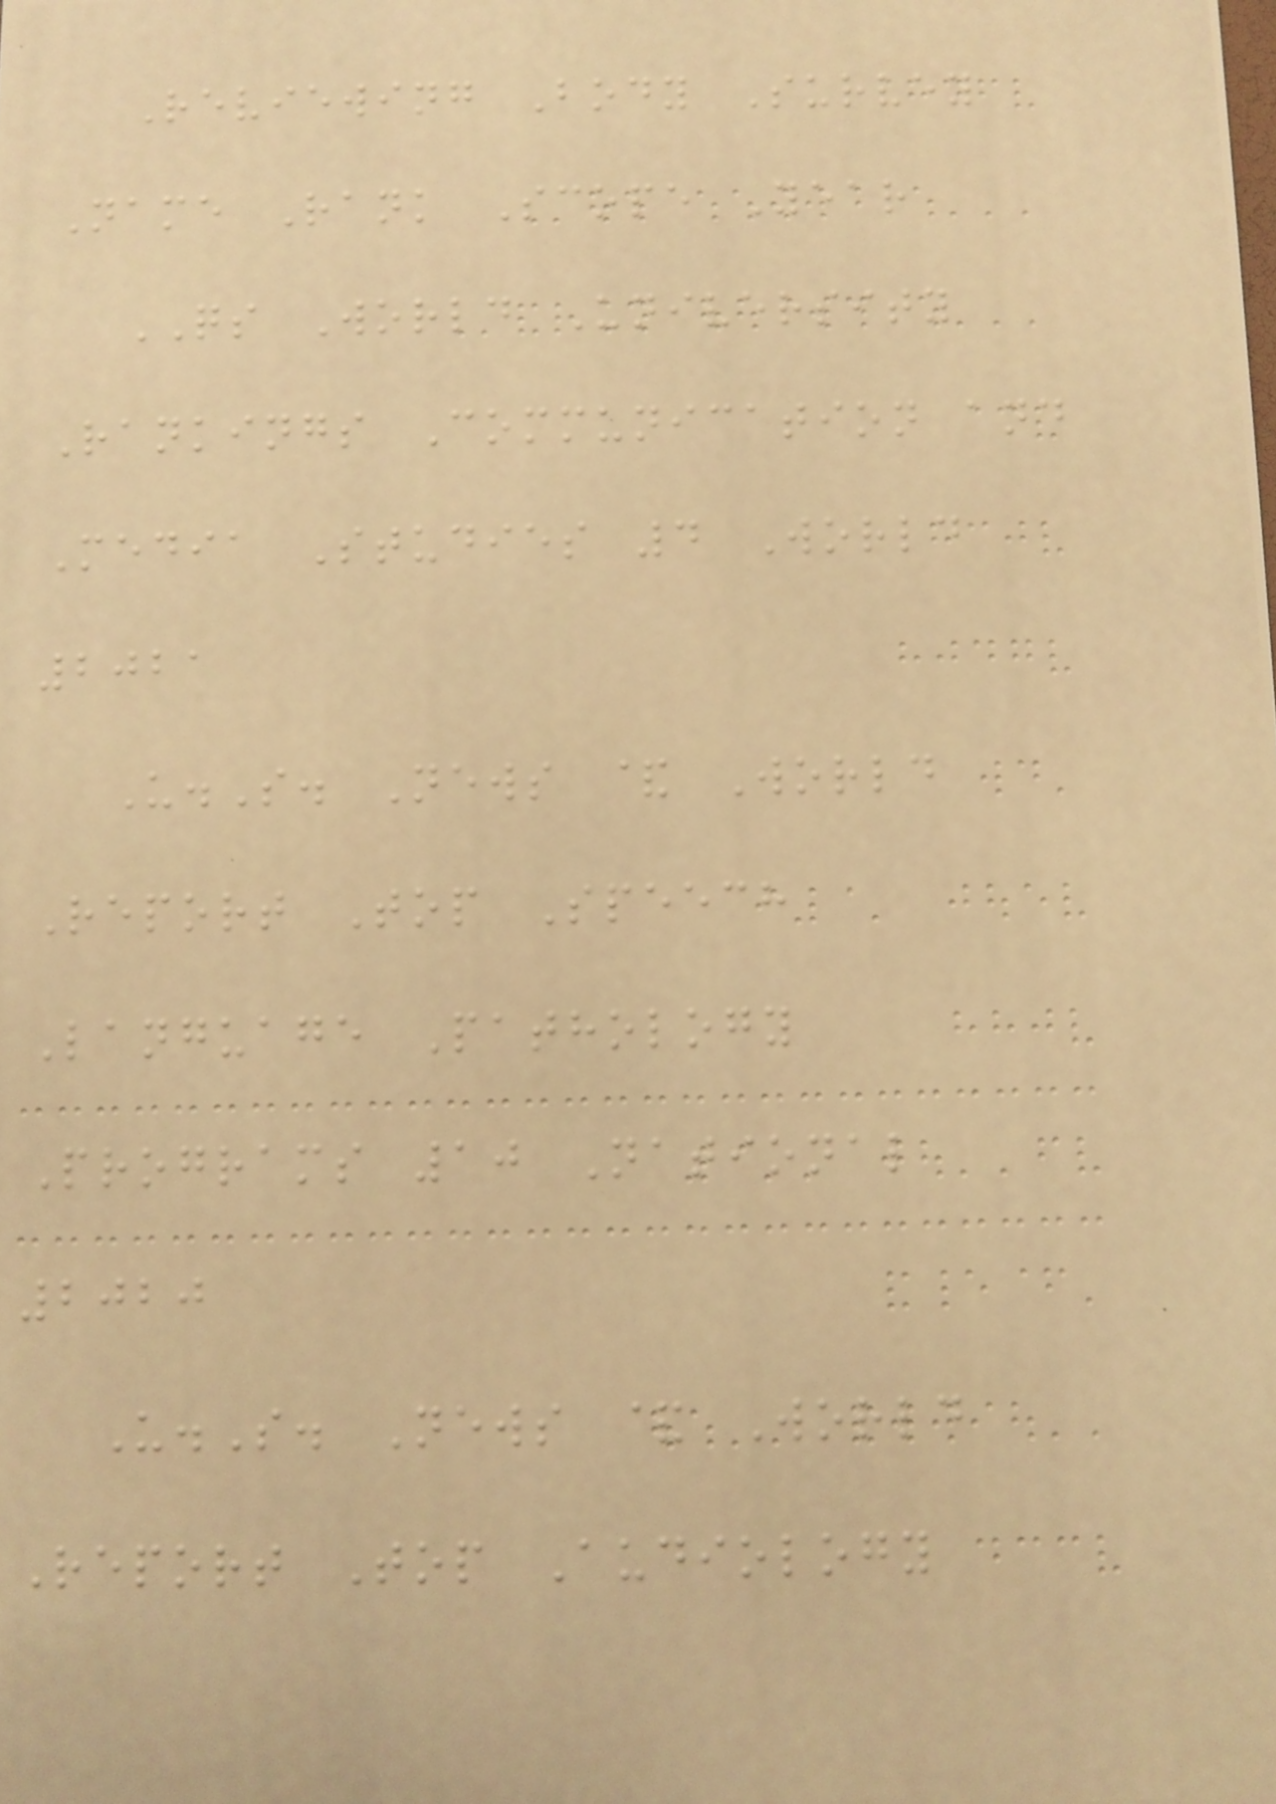Reviewing Body Survey
Name Rank Scope Year
QS World University
Rankings Communication and
Media Studies 4 World
2021
U.S. News & World
Report Top Speech
Language Pathology
Programs 10 National
2020
U.S. News & World
Report Top Audiology
